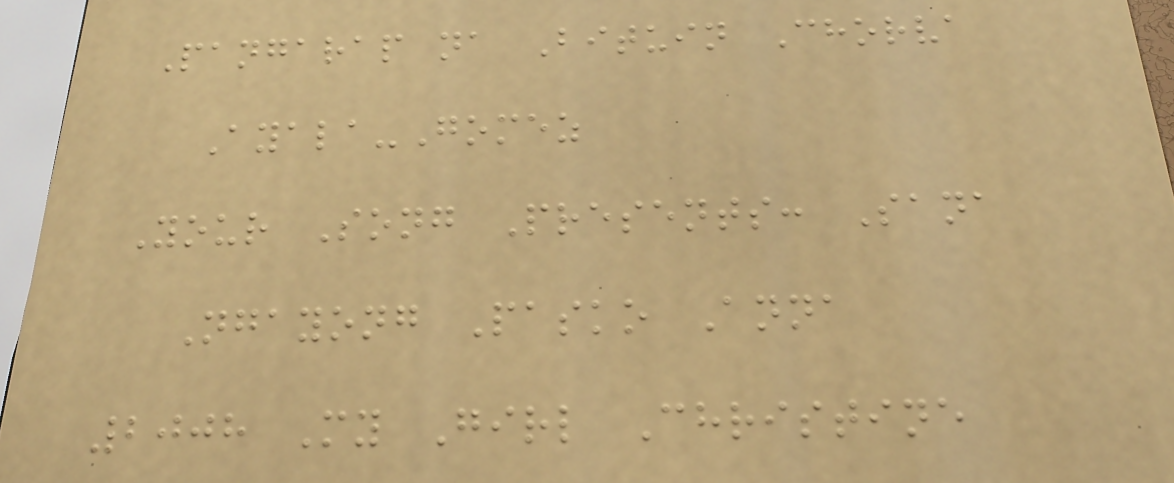Pangarap na Bituin Chorva
Ayala-Gomez
Your Song Presents: Sana
Ngayong Pasko Anna
2008 My Girl Christine
